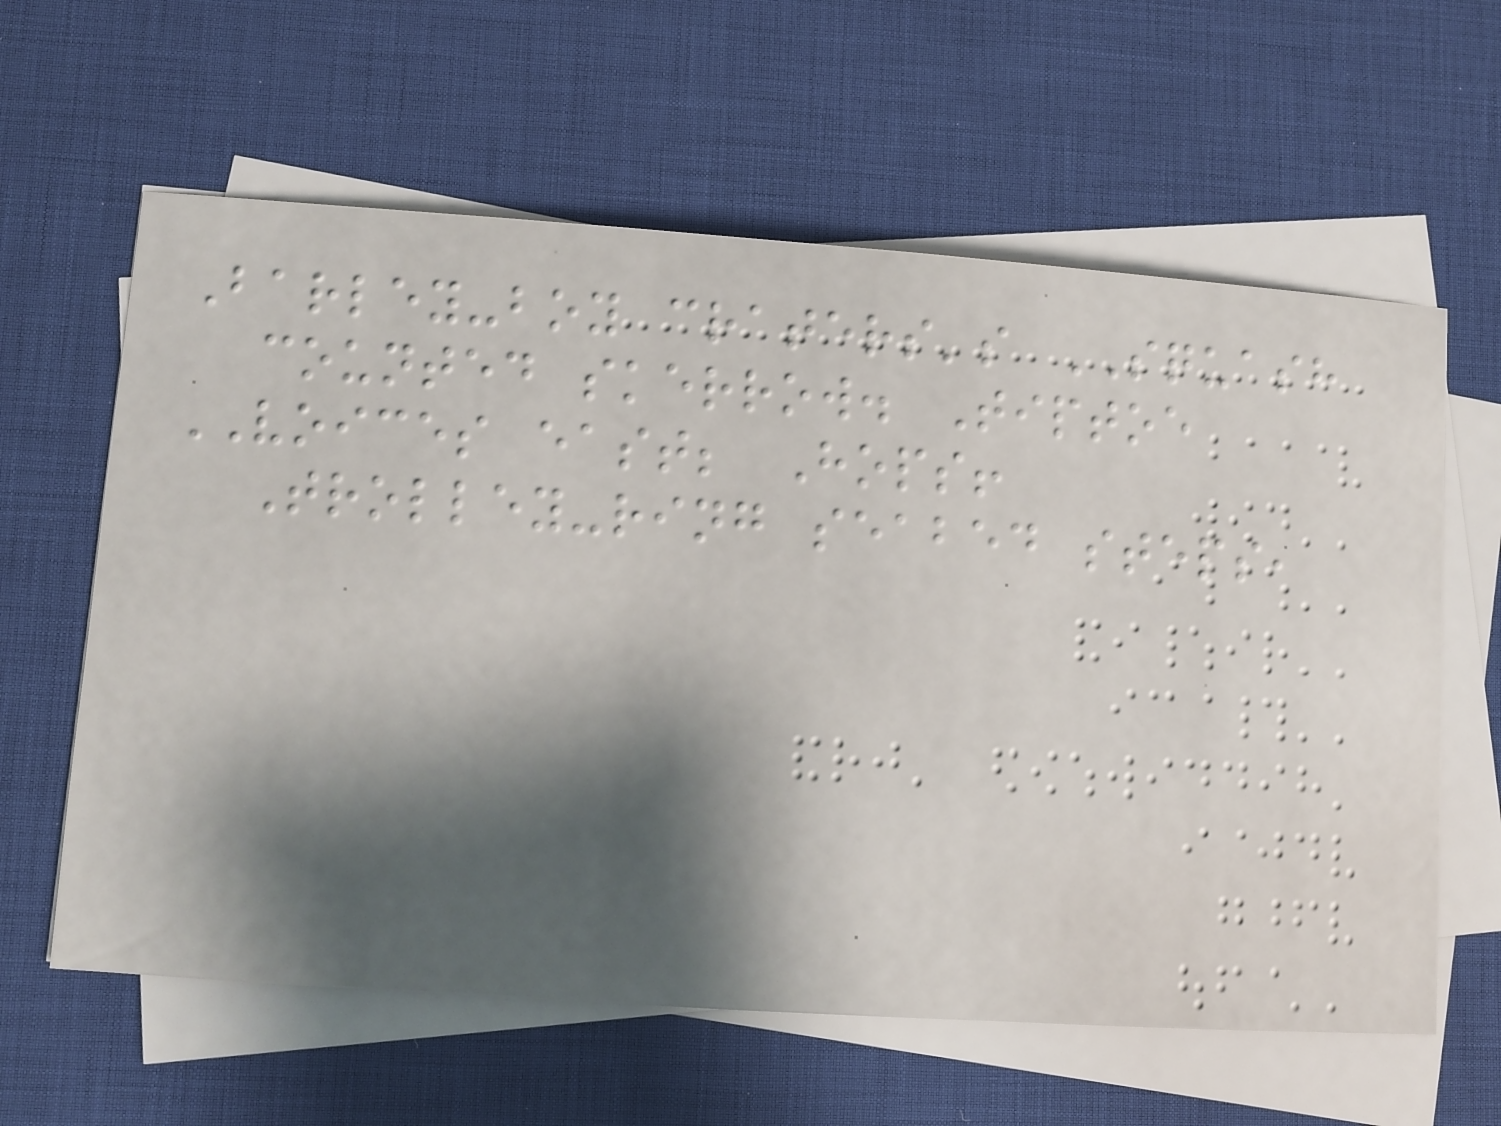Barley-boy craters's SQUASH
counted skerrow. Tiptoe
VOICES east; Hops!
Trolley-ring seabed steps,
